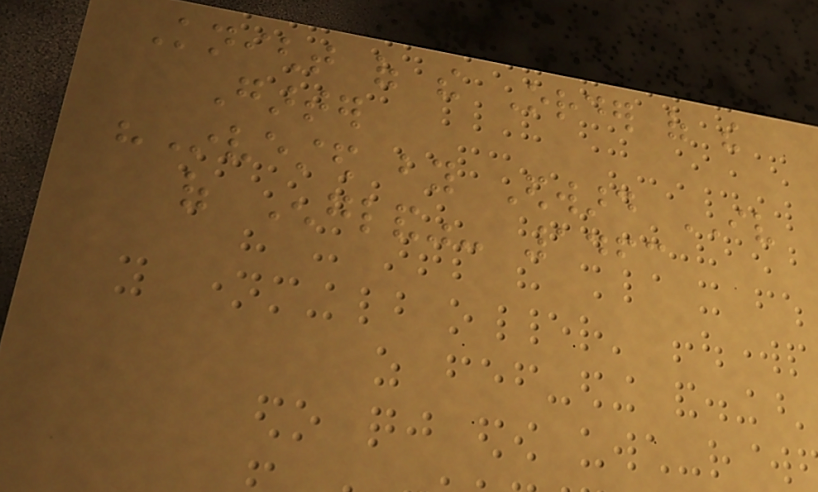Knight of the Order of the
Garter
"Invested by Edward IV
of England"- 1463
